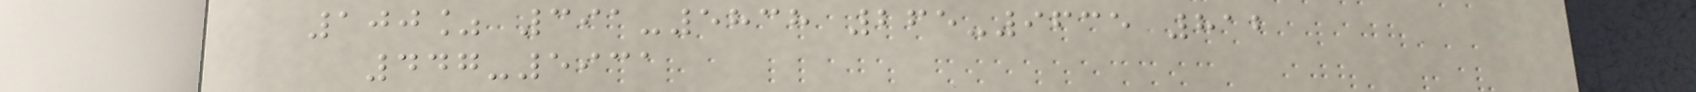100% 391-5838 265-9635 812
447-5931
